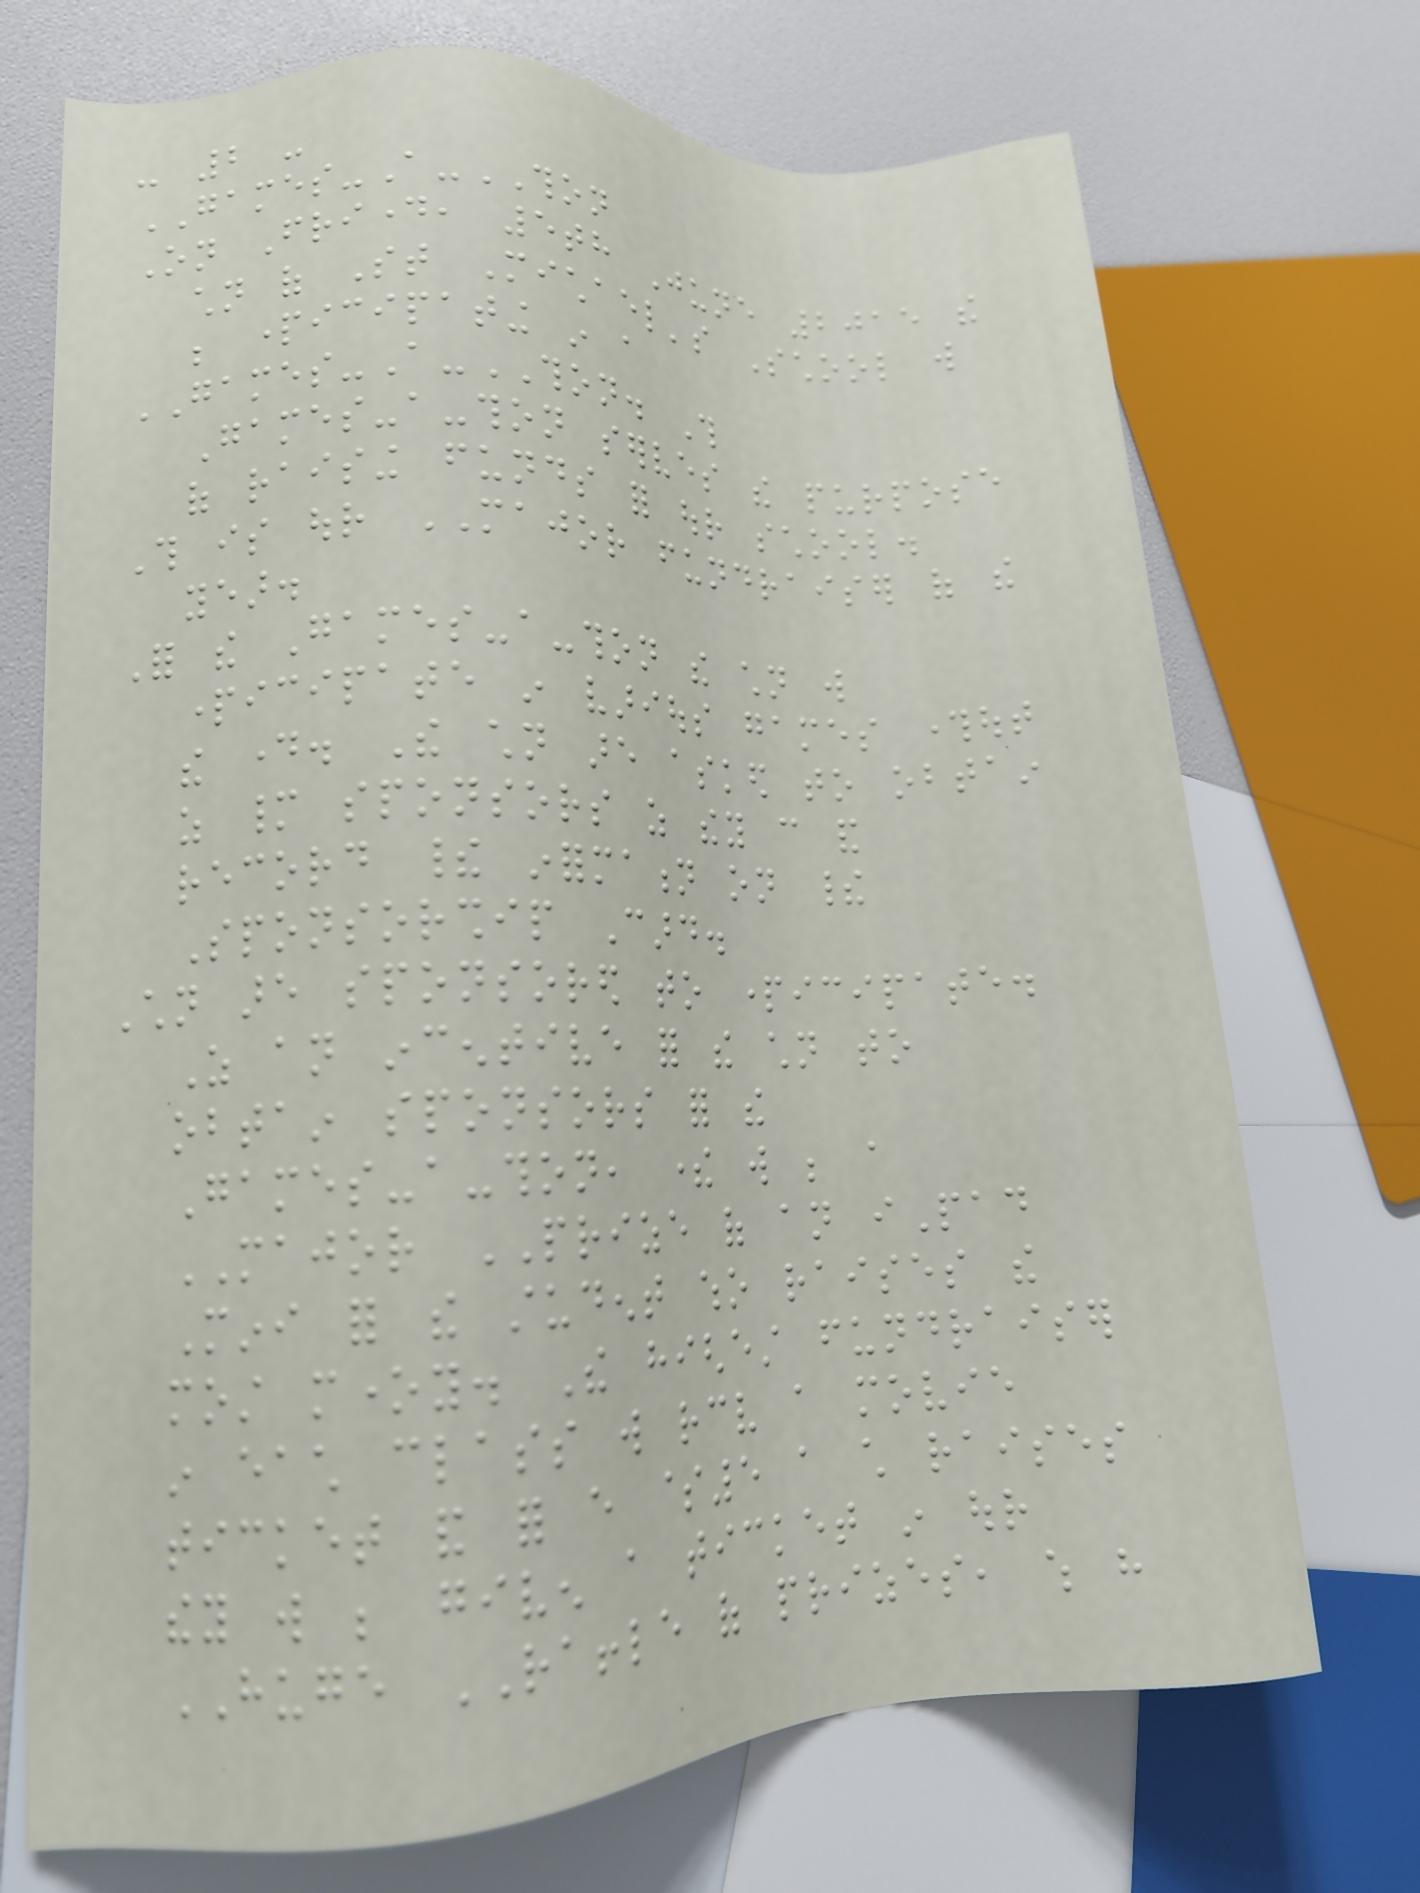- 2 -
GAMES-A-THON
On Friday, 5th June 2015 the
children of St Michael's School will
be participating in a
GAMES-A-THON. This
Games-a-thon serves the purpose
of raising funds for our school.
This is our MAJOR fundraiser of the
year.
For the Games-a-thon the children will
participate in various games throughout
the day. The children are asked to obtain
as many sponsors as they can and
record their information on their
Sponsorship Card.
Children are sponsored to participate.
As an incentive for the children to
obtain sponsors for the
Games-a-thon, there will be a
MAJOR PRIZE of an iPad
Mini for the student who raises the
most money. The highest fundraiser
in each class will receive a movie
ticket and for every $5 a child raises
they will be given a ticket in our
HUGE RAFFLE of prizes, which have
